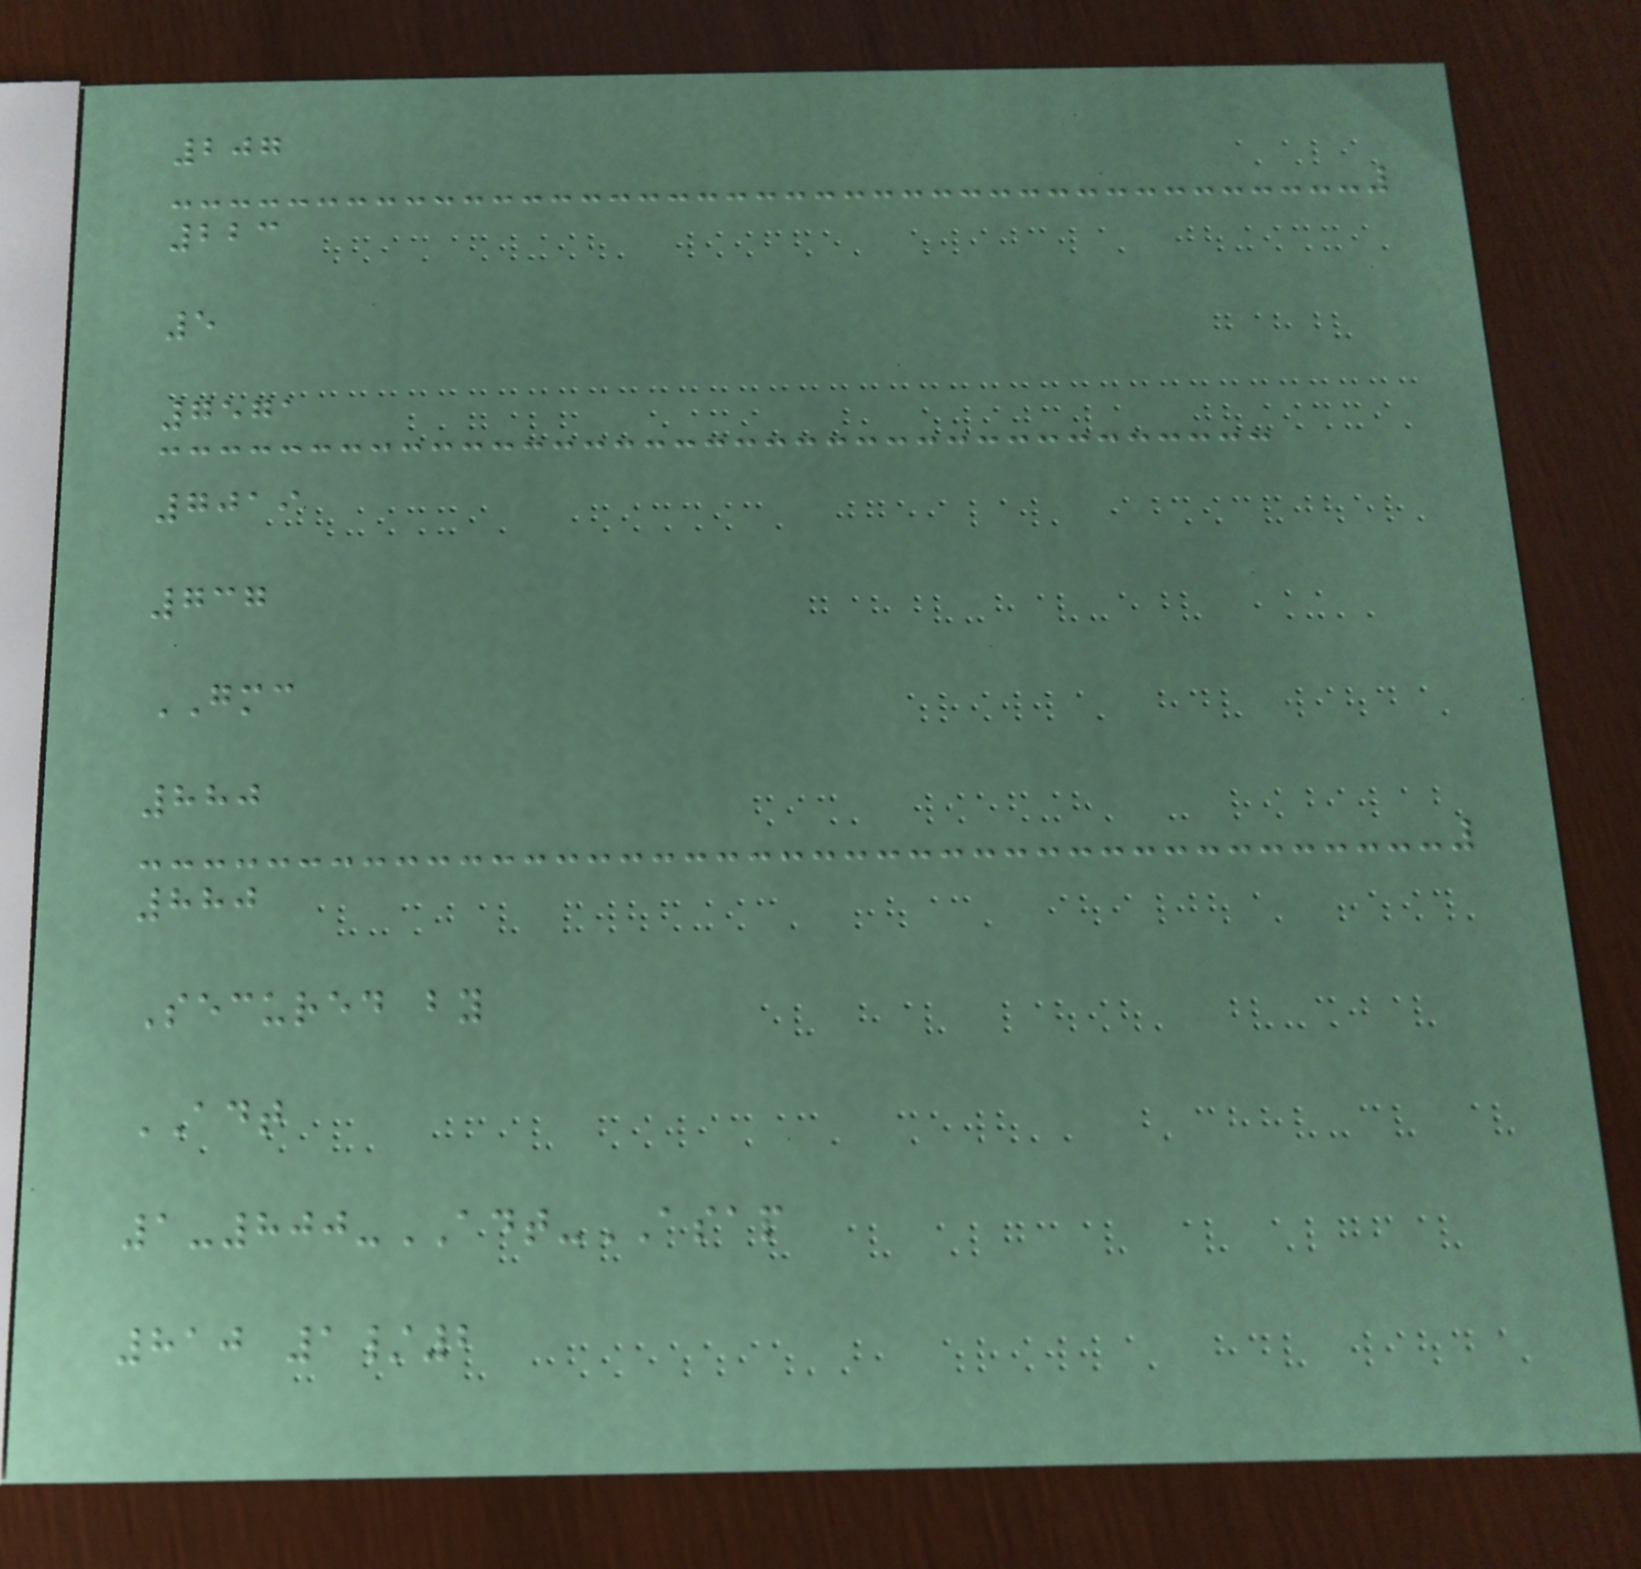207
223
5
7571
7019
737
GMC
880
880
Secured by
ADT
1-800-ADT-ASAP
810 1/2
